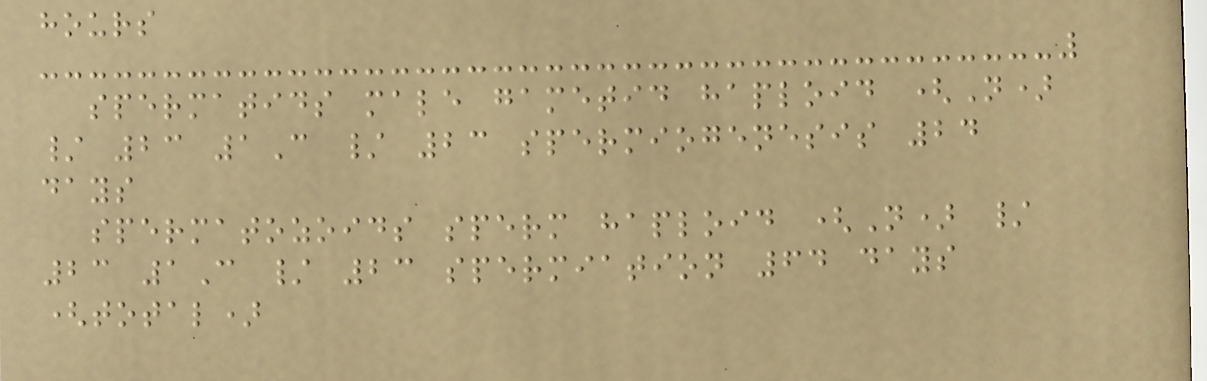hours
spermatids male gametid haploid (N)
/ 23 1C / 23 spermiogenesis 24
days
spermatozoids sperm haploid (N) /
23 1C / 23 spermiation 64 days
(total)
